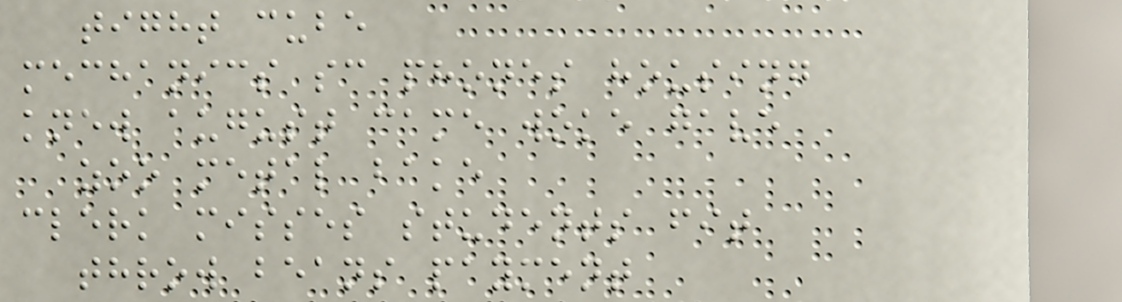tight cube
mechanics sc phones housing
knew august came woke gave
zoo metal bake
clerk misses students fit
throw beans payment
